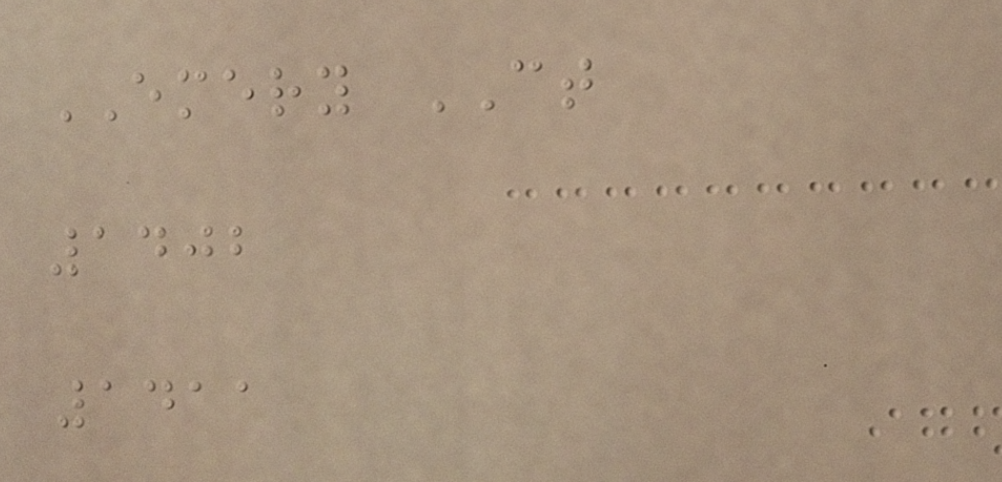EMERY CT
1402
1411
